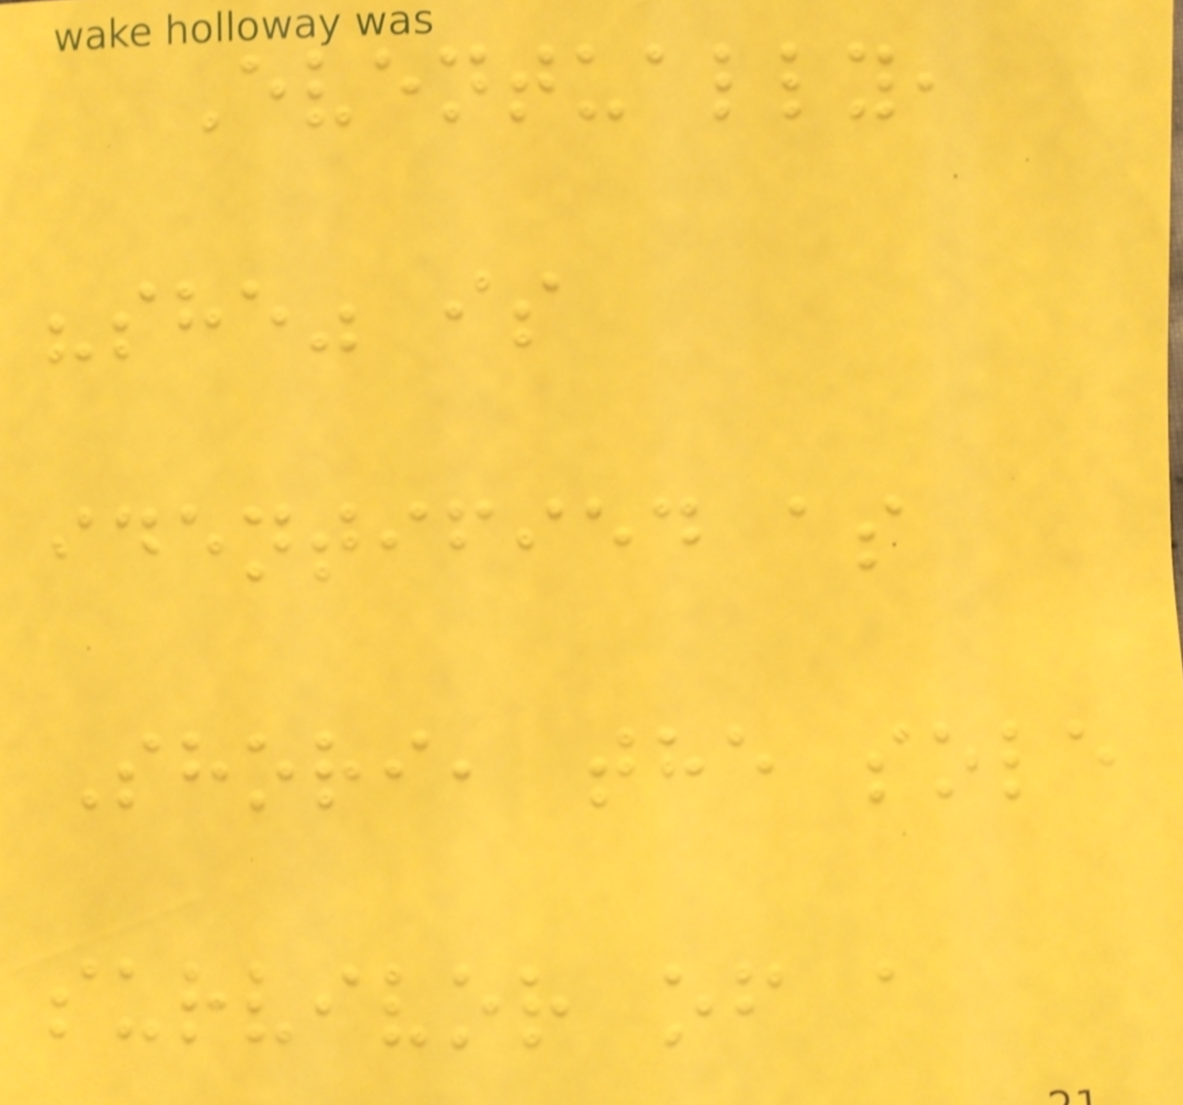Eventually,
"she" is
identified as
Shori, the sole
survivor of a
